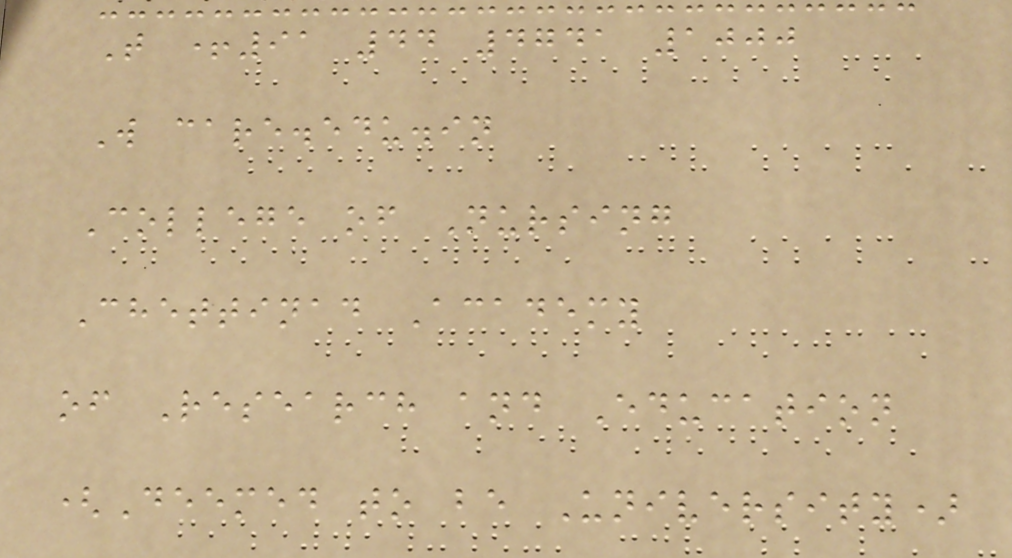T +91 44 4741 1000
W care.edu.in
College of Nursing
Chettinad Academy
of Research and Education
(Deemed to be University)
